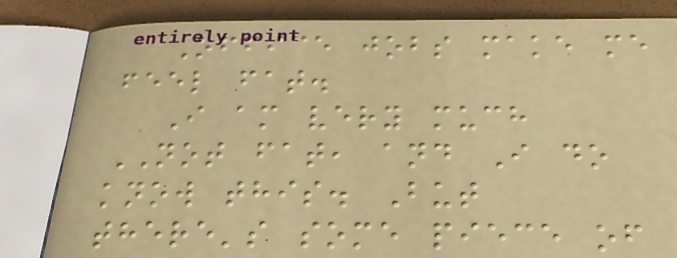Office jobs make me
feel fat.
I am very much
NOT fat, and I do
know this. But
there's some piece of
